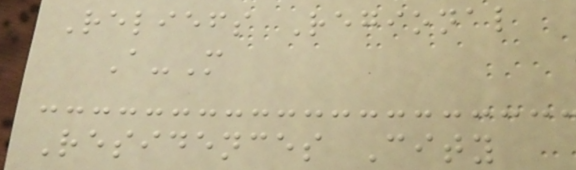Reliefs Regional
A-M
Residences City
